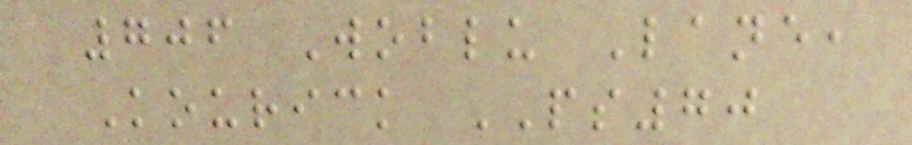706 Woblu Lane,
Kourick PS70
